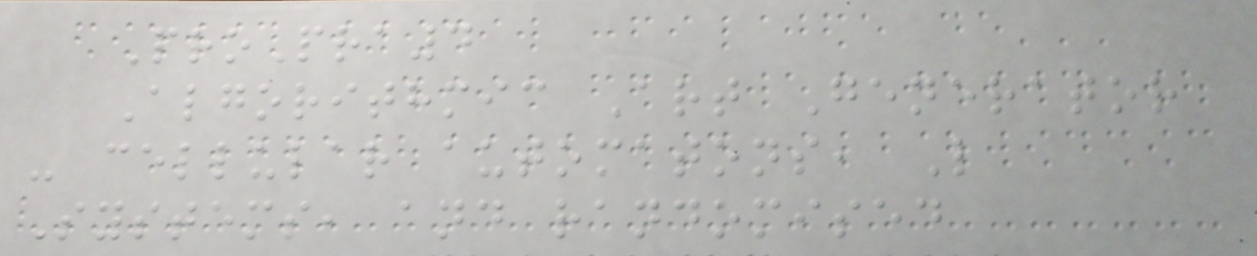ProPra4
Algorithmic Art Generator
- cellular automatons, L
Systems, and randomised
